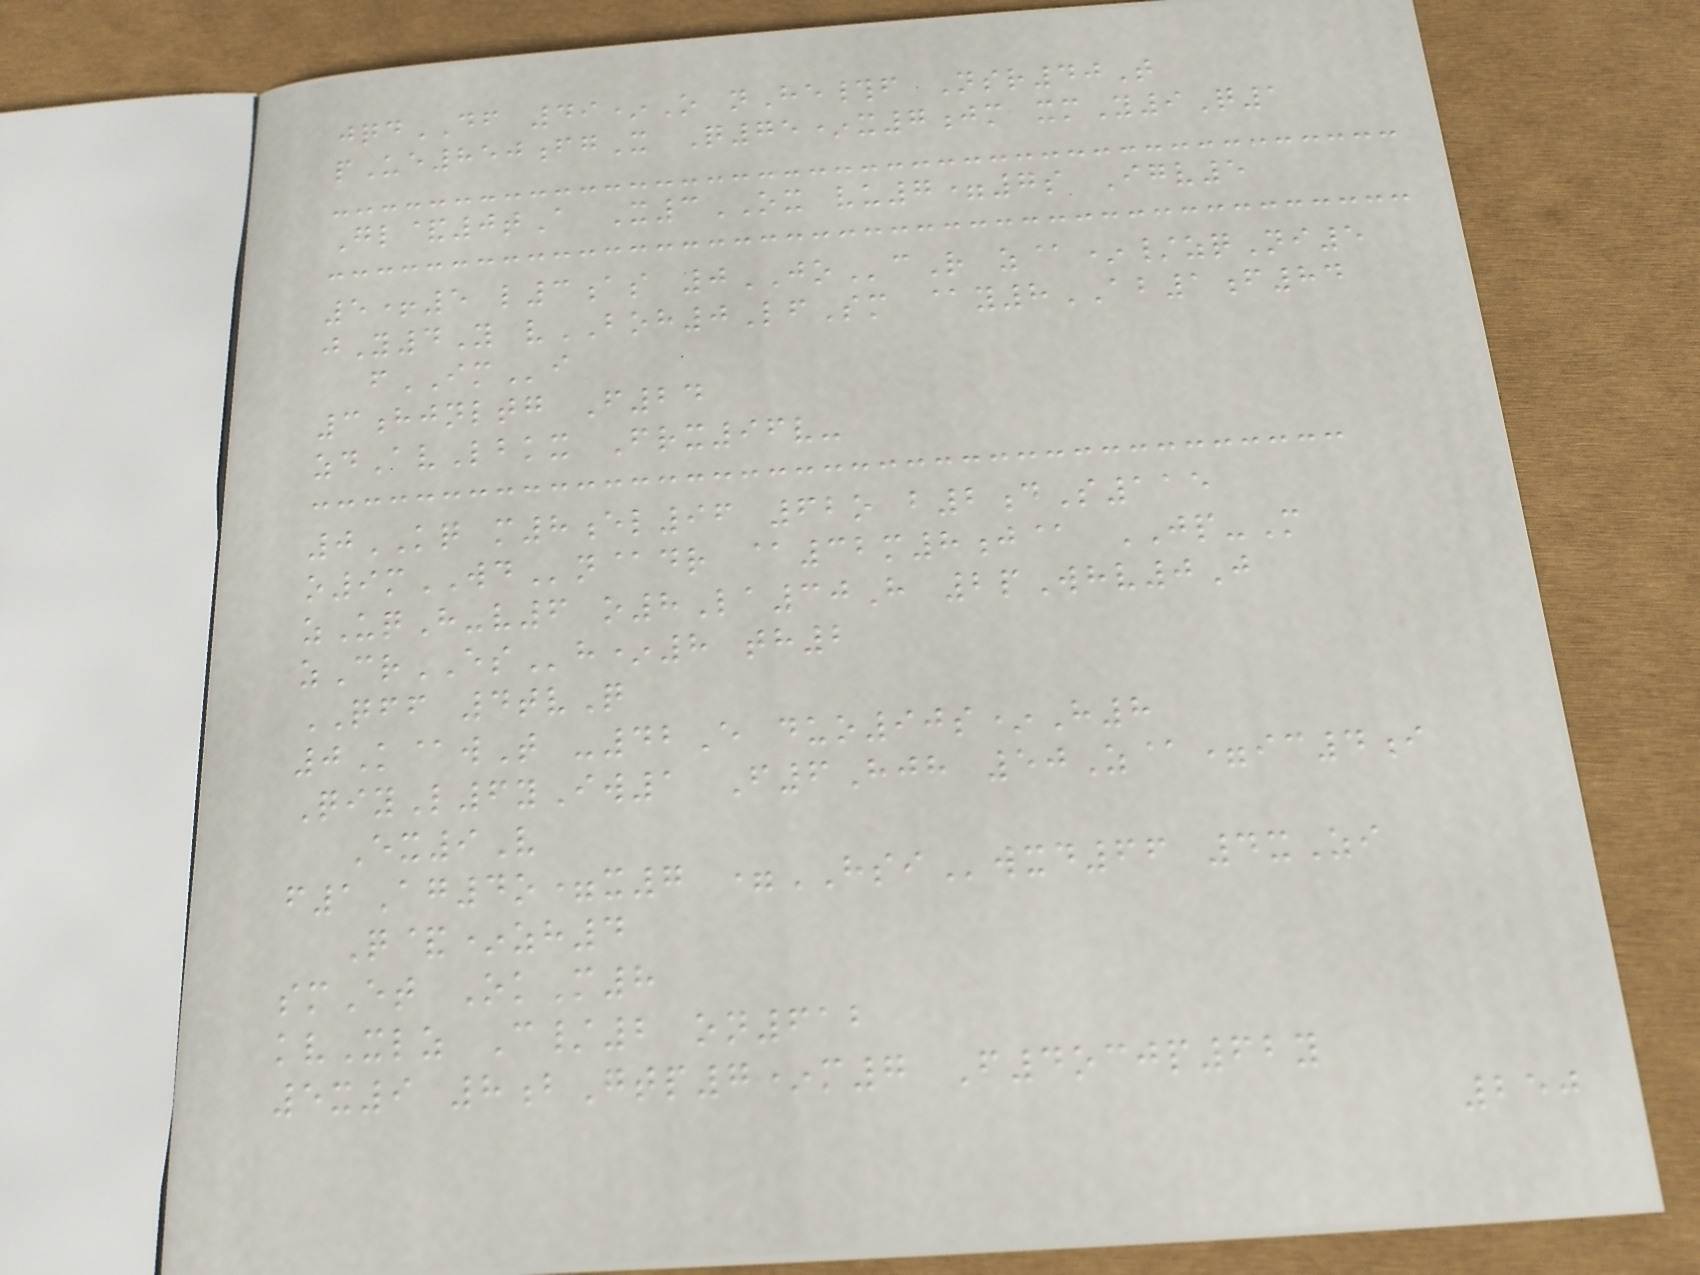jqdDF 49*O nHe#f Nsr40T
pUe850fgX Q75*x7jm xmY9Q1
Gl&0tA X3OX vu7=7s Igv5
5+5 l3as 0JOcR z@*/zqNi5
jY4Y vBOH0LfSm @y8AB1f84
fIMi
3hjnltg F24
zdAvLbkx Frx96v-
0KQ m8el96 62o b2dS115
o9mWDn@dr @32m8j@ JP-M
zUqH-v6 o8La30H 2pWhv0J
zCrESh*8 th2
QFF 4tvQ
0K@wT -42E duo90s*H8
QiyL6yIw1 F6Hjh 50Z@=ic4i
Ex9V
f1Ag4o=x7 =HSIwxd66 4xZi
Q&*zh4
smEt OkM8
kvXlz C/2 on612
5x9 8bGtp7*m7 F4ocjp62y
250
